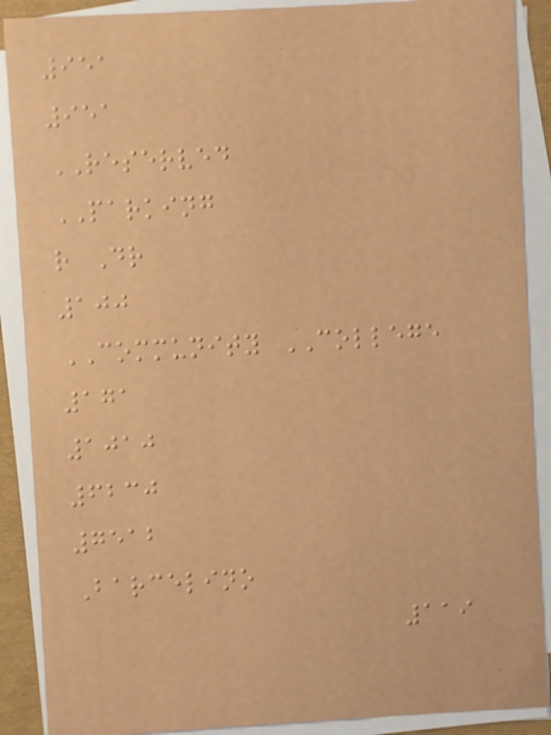951
951
RESERVED
PARKING
r Dr
100
COMMUNITY COLLEGE
171
1010
6230
7512
Barcelino
119
